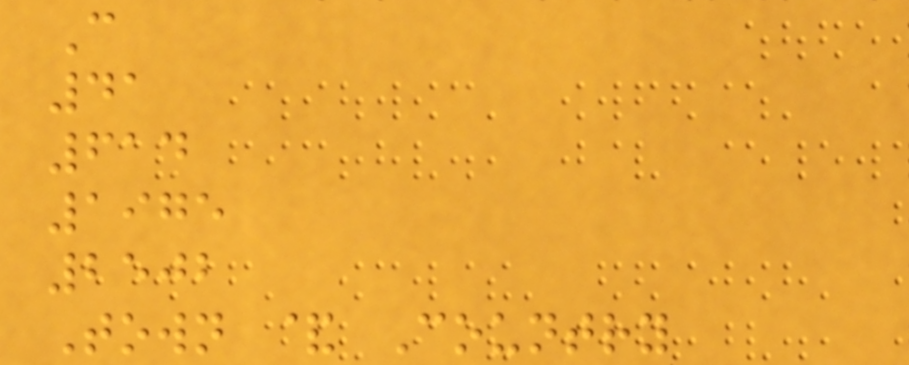C
41
614
1975
2502
Town & Country
